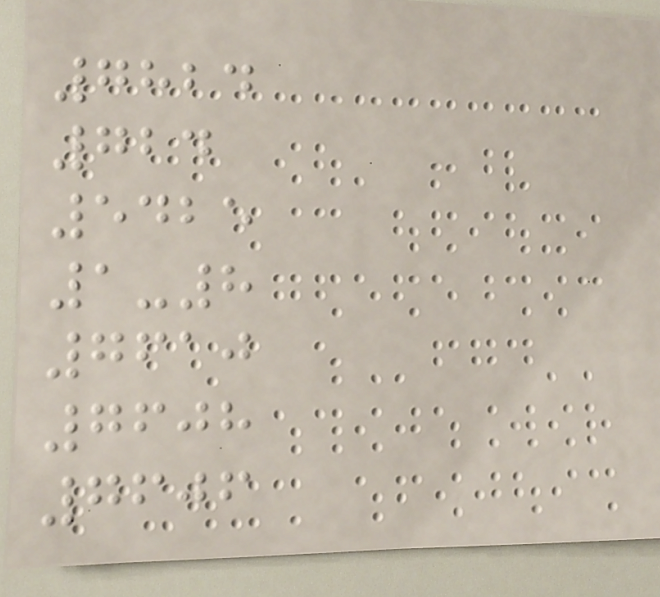7824
724
5425
1-8
7610
7608
7606
